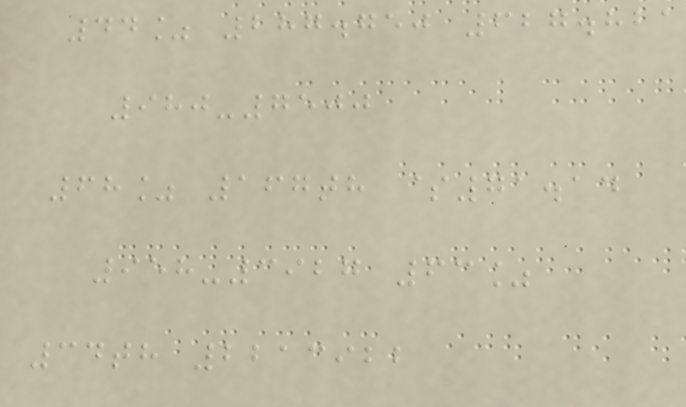44% 287.750 627.821
980-7500
68% 167th $71.14
958-3927 63%
34th 2213922
